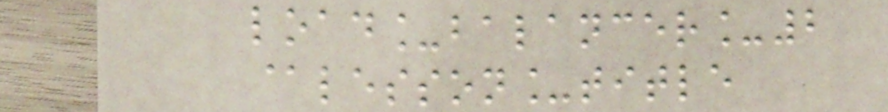load_balancer_2
@lesson_title
